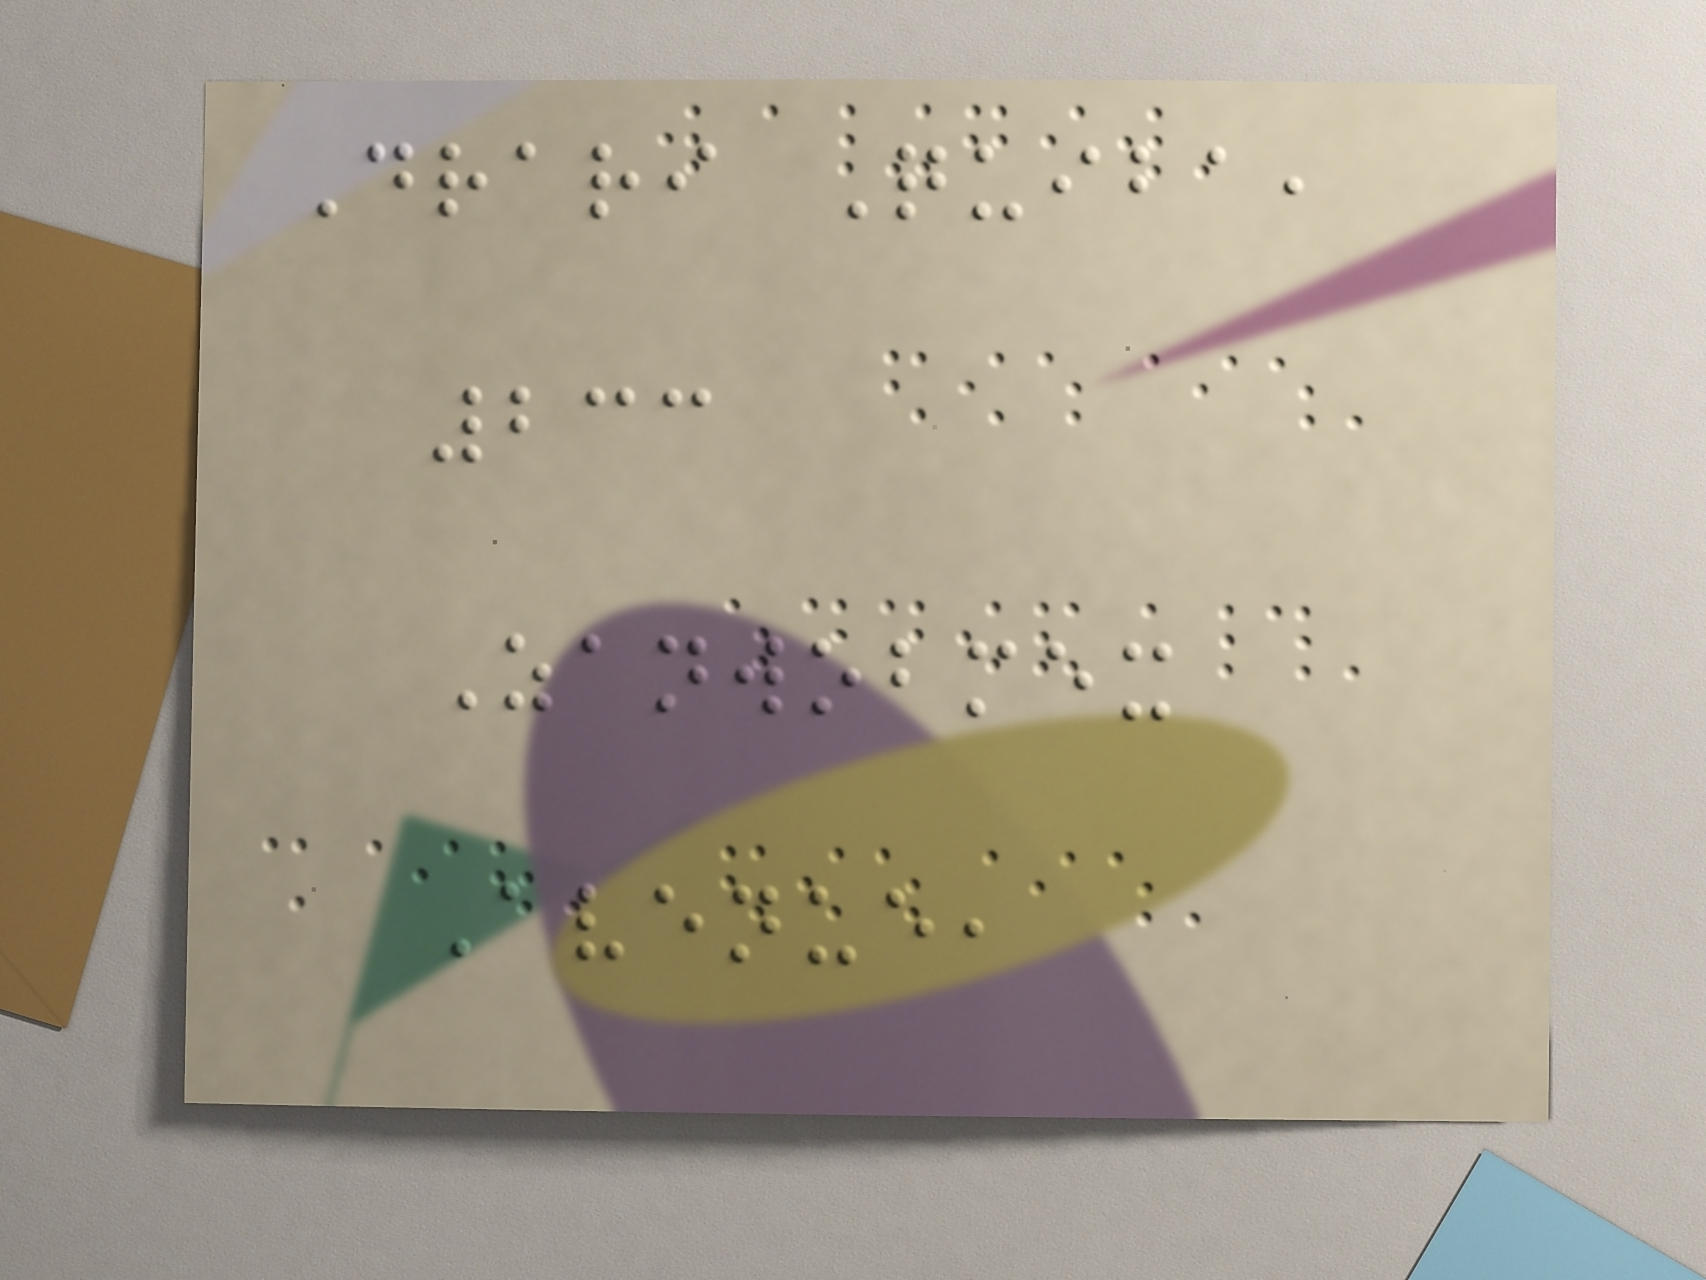Drari Quiba,
233
Zanwobmex
Avenue,
